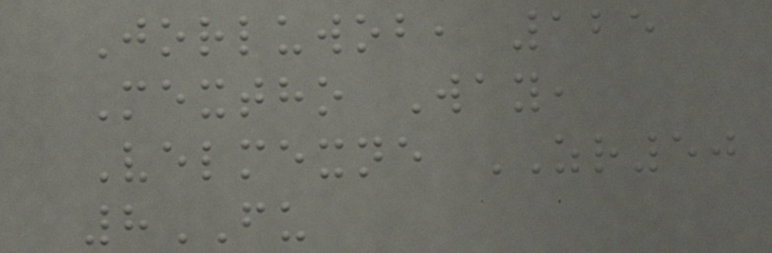Jorluwob, 125
Mextho Way,
Velmexne ZR50
8FU
